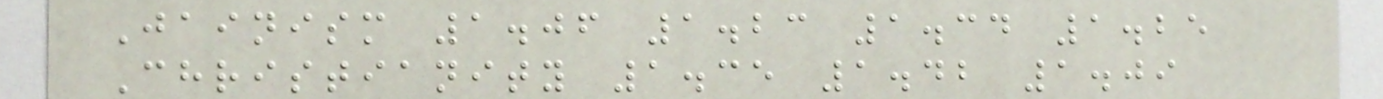Jainism 1.06 1.23 1.34 1.25
Christianity 1.35 1.42 1.09
